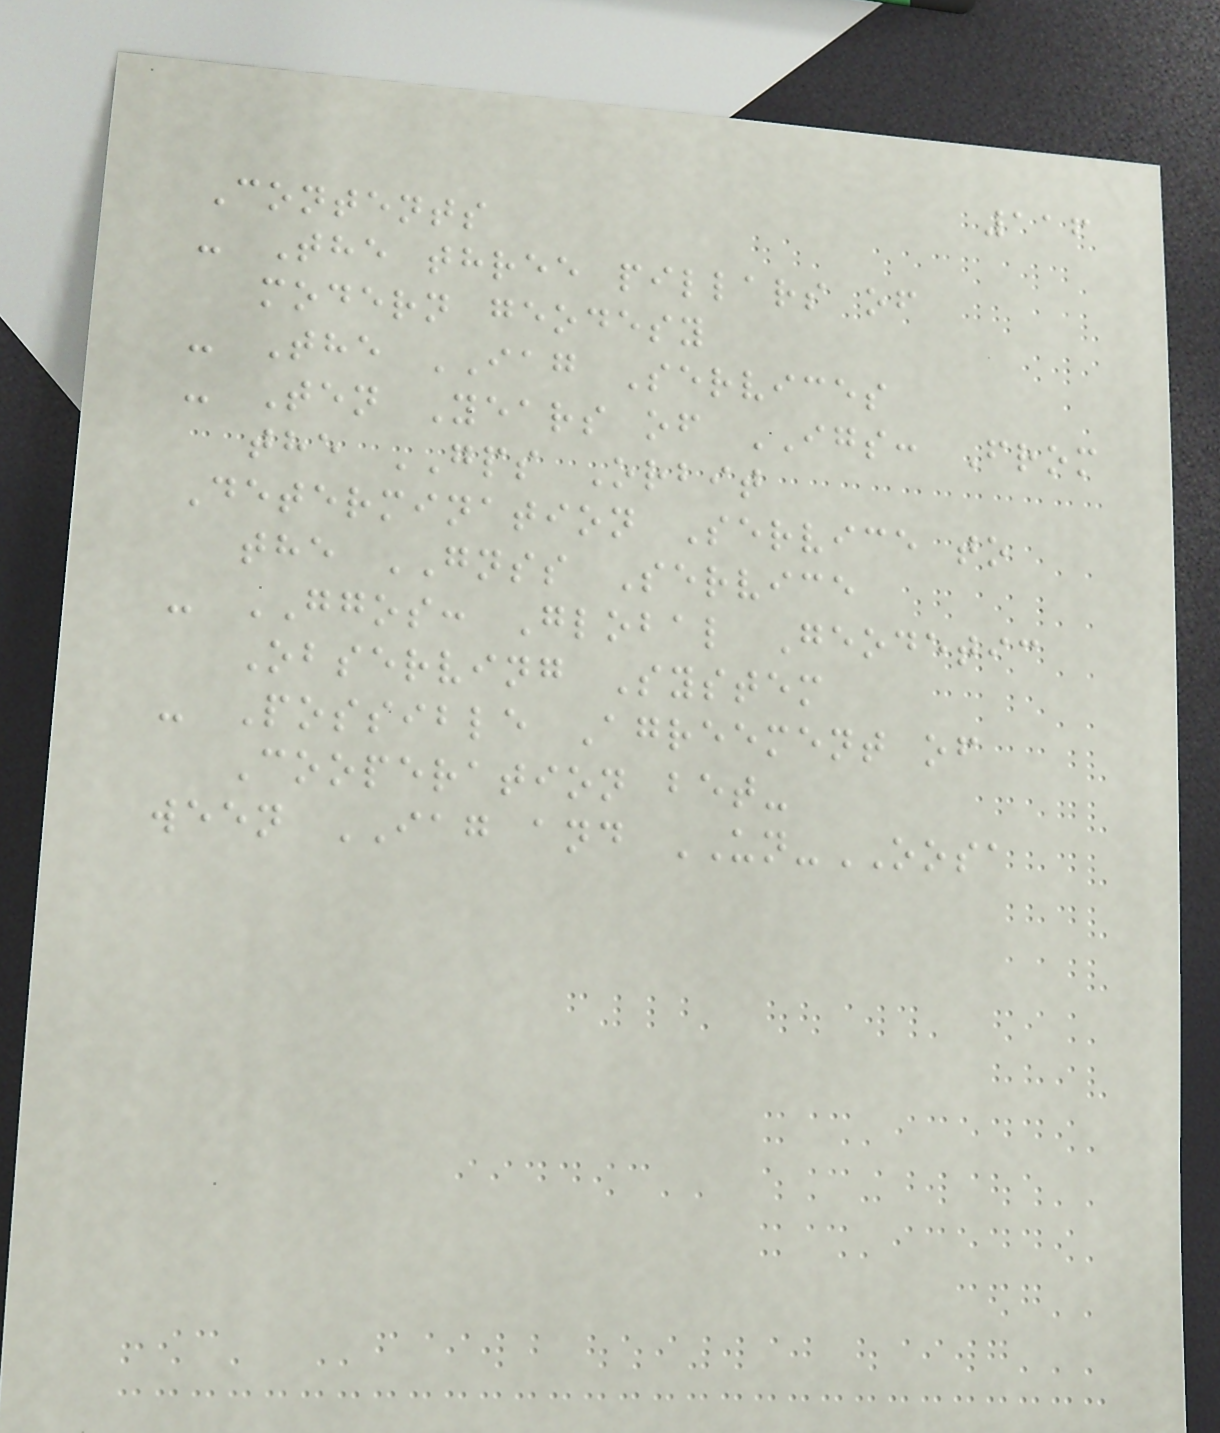116
Contents
- The three pillars of
modern geodesy
- The IAG Services
- Ten Years of IGS: From
the GPS Orbit
Determination Service to
the GNSS Service
- GGOS: Global Geodetic
Observing System
- Possible Agreement of
Cooperation bet-
ween IAG and UN-OOSA
